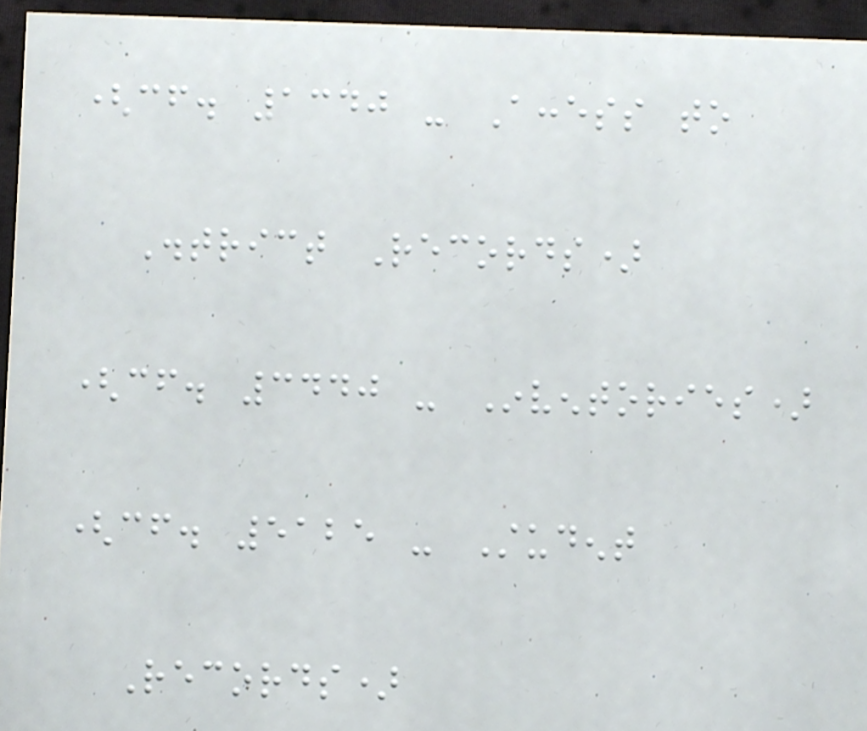(cf. 1340 - Access to
District Records)
(cf. 3440 - Inventories)
(cf. 5125 - Student
Records)
